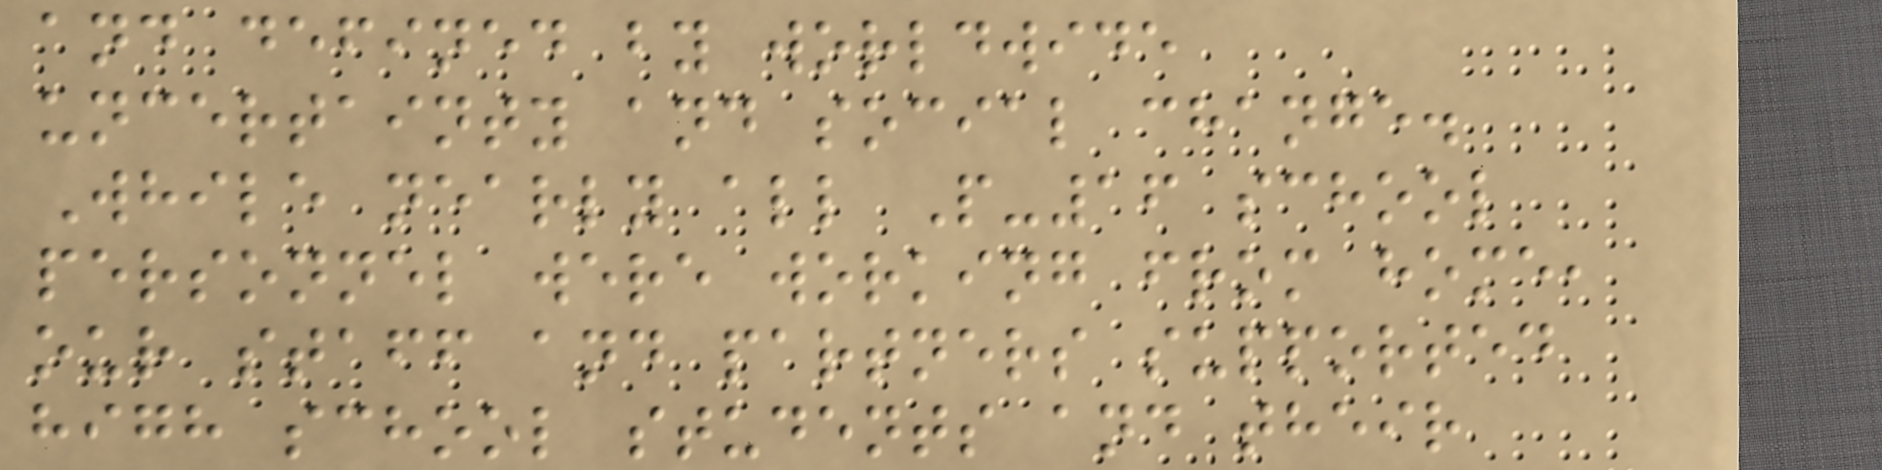and defined by worldwide
uncertainty and social change.
While nearly all P-16 school
personnel were working from home,
our staff and partners supported
high school students and their
